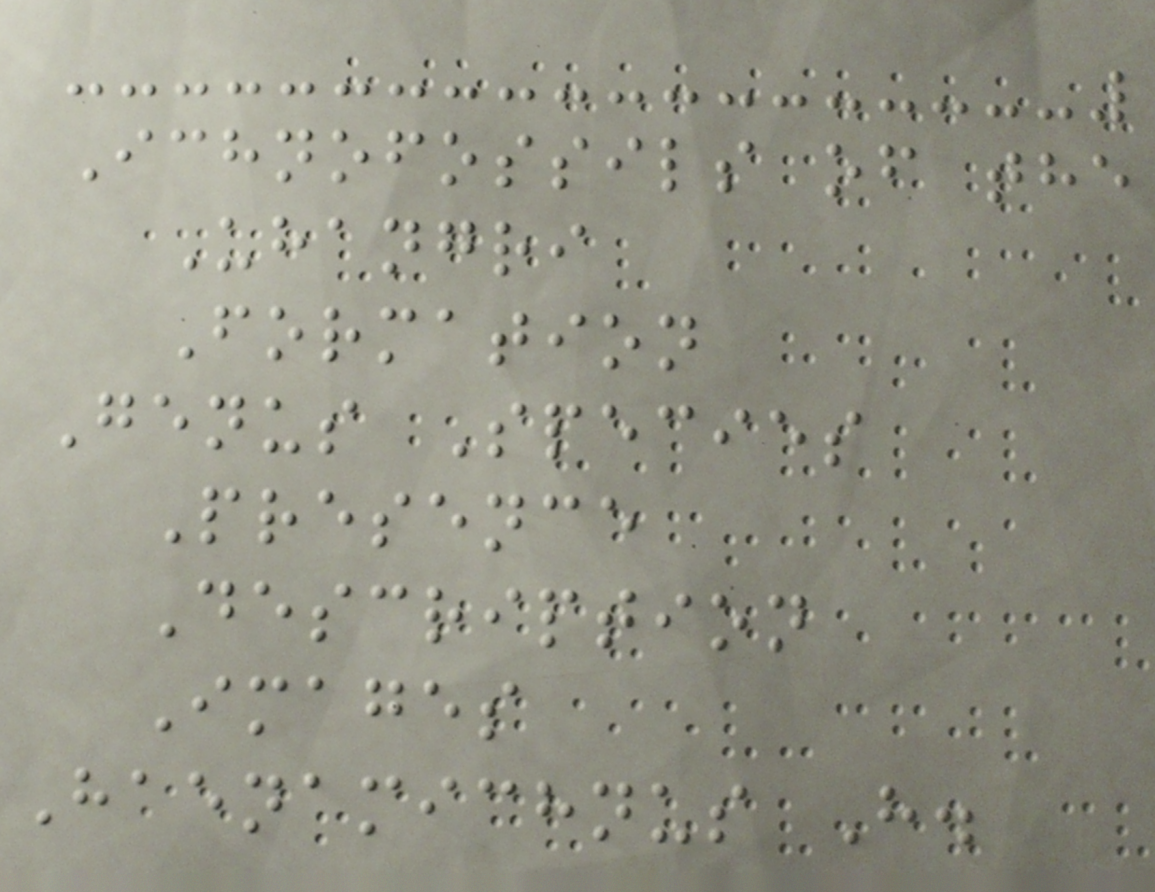Ichnofossils of the
Uhangri
Formation
Genus Species
Presence
Description
Images
Haenamichnus H.
